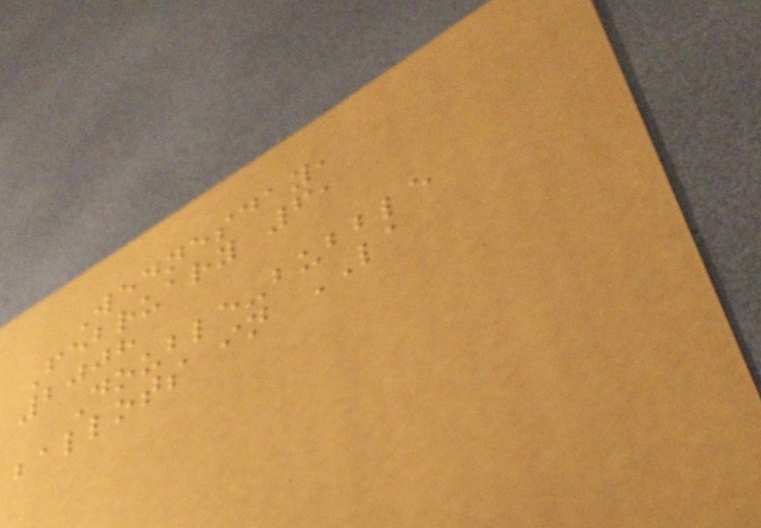Wednesday,
February 6,
2008
Double-bubble
ballots in LA
